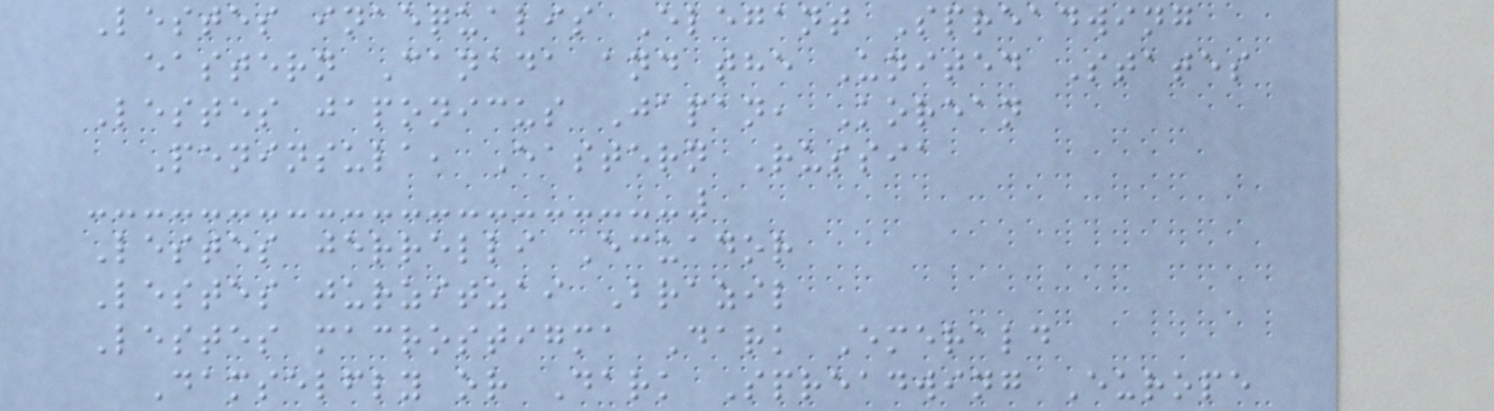Lestes inaequalis Elegant Spreadwing
eastern Canada and the United States
Lestes japonicus Japan, Korean
Peninsula, Eastern Russia
Lestes jerrelli Ecuador
Lestes jurzitzai Brazil
Lestes macrostigma Dark Emerald
Damselfly or Dark Spreadwing Europe
